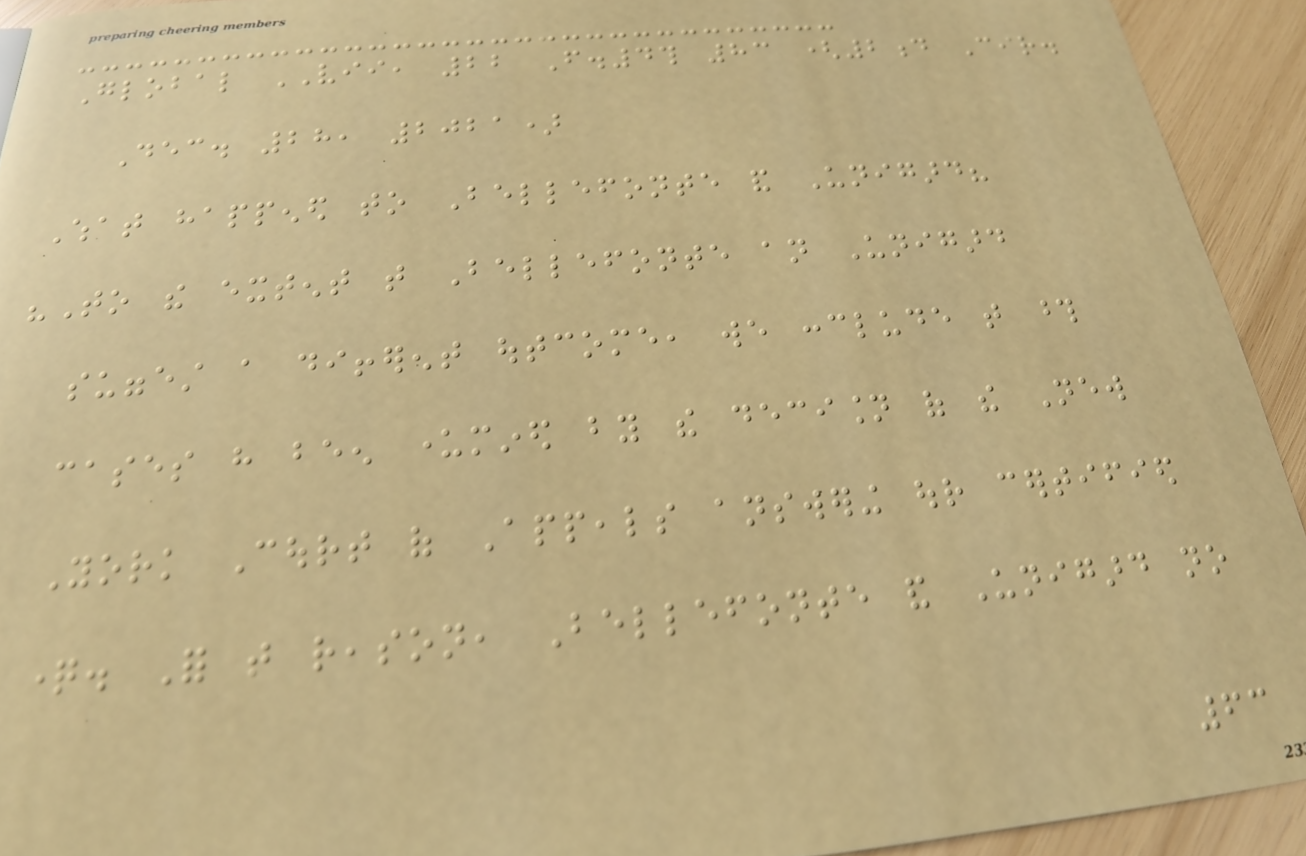Global VII, 22 F.4th 83 (2d Cir.
Dec. 28, 2021)
What happened to Bellefonte and Unigard?
"To the extent that Bellefonte an Unigard
suggest a different outcome, we conclude that those
cases have been undermined by the decision of the New
York Court of Appeals answering our certified
question. For that reason, Bellefonte and Unigard no
63
